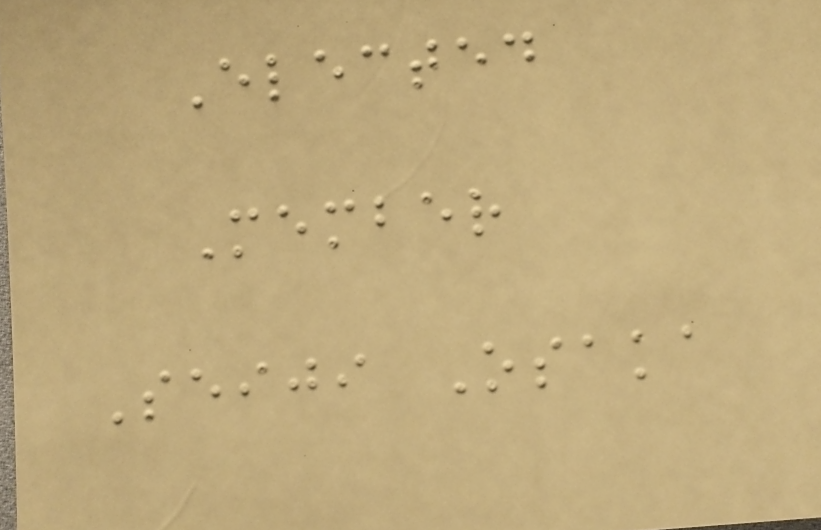Elected
Member
Seiji Osaka
